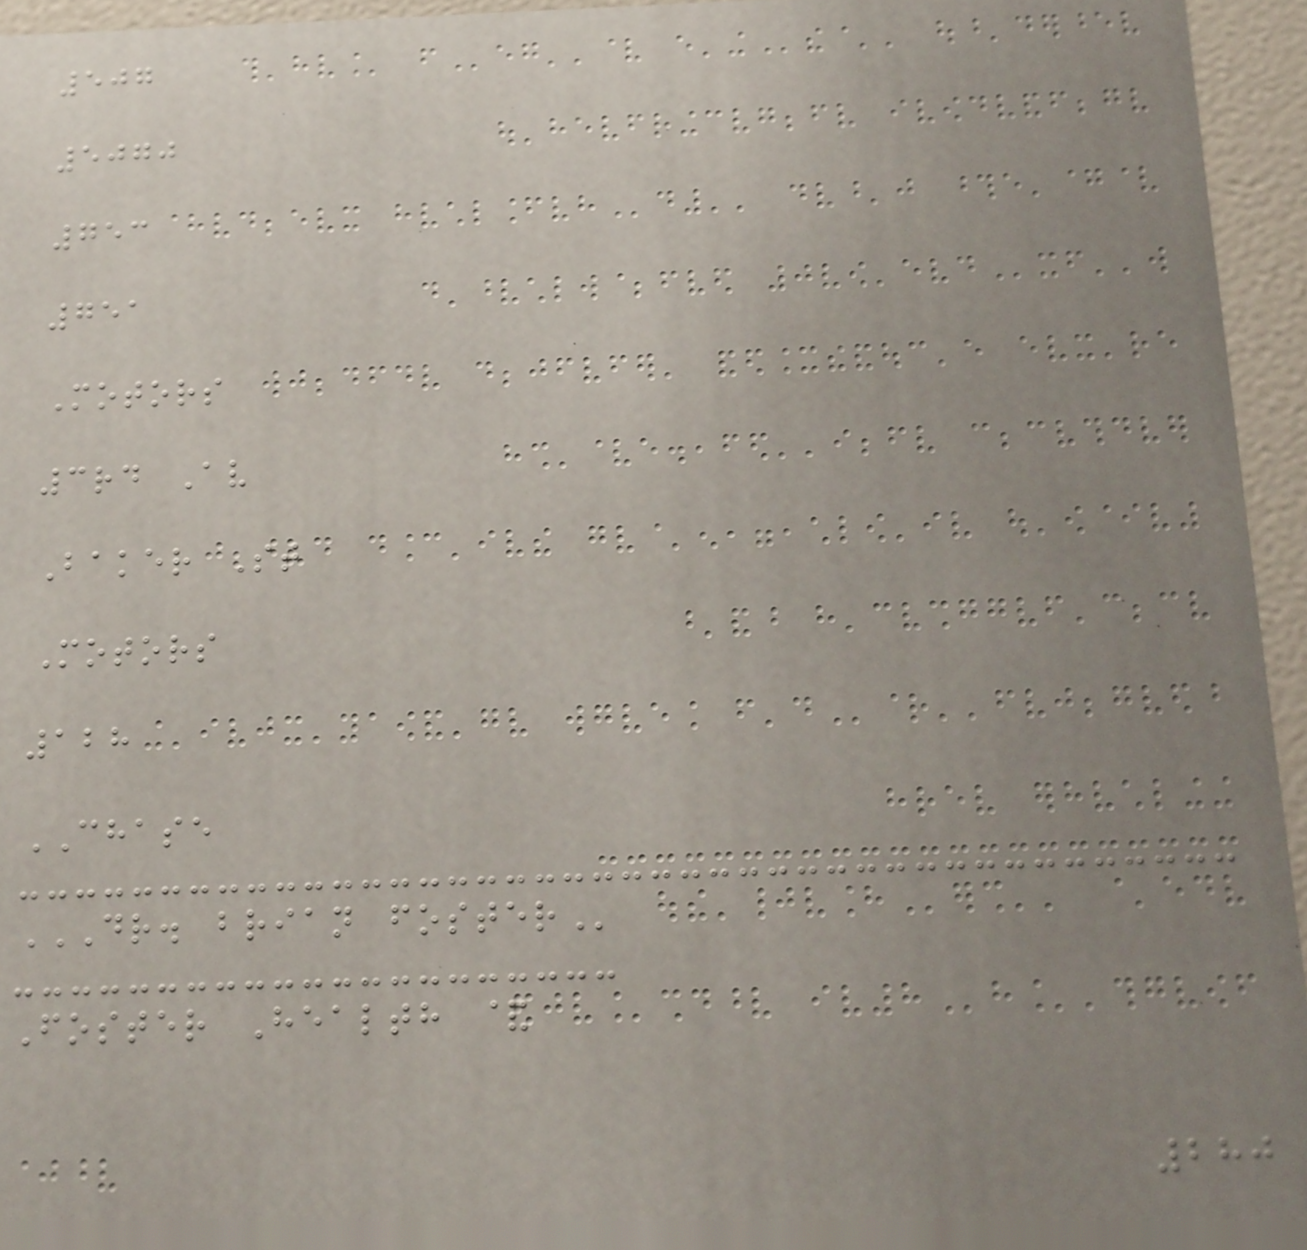507
5070
753
751
Motors
3rd Av
Baker St
Motors
128
CHASE
DR. BRIAN FOSTER
Foster Health &
280
